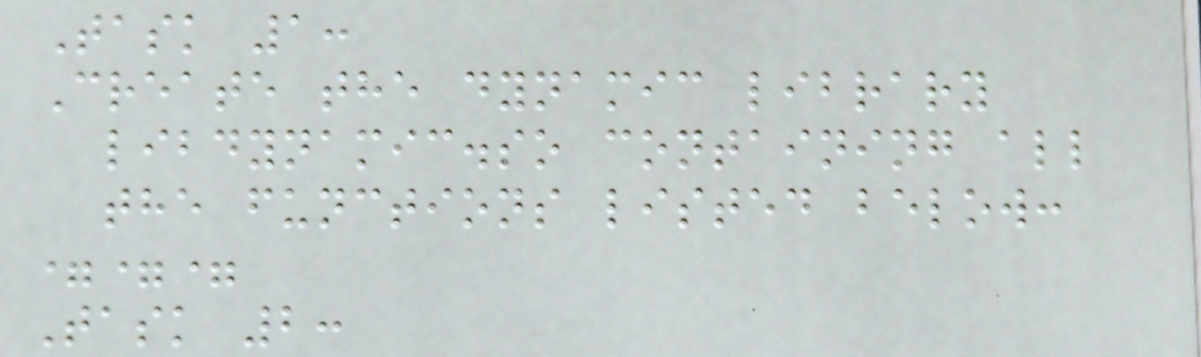Task 1:
Create the dynamic library
libdynamic.so containing all
the functions listed below:
===
Task 2:
